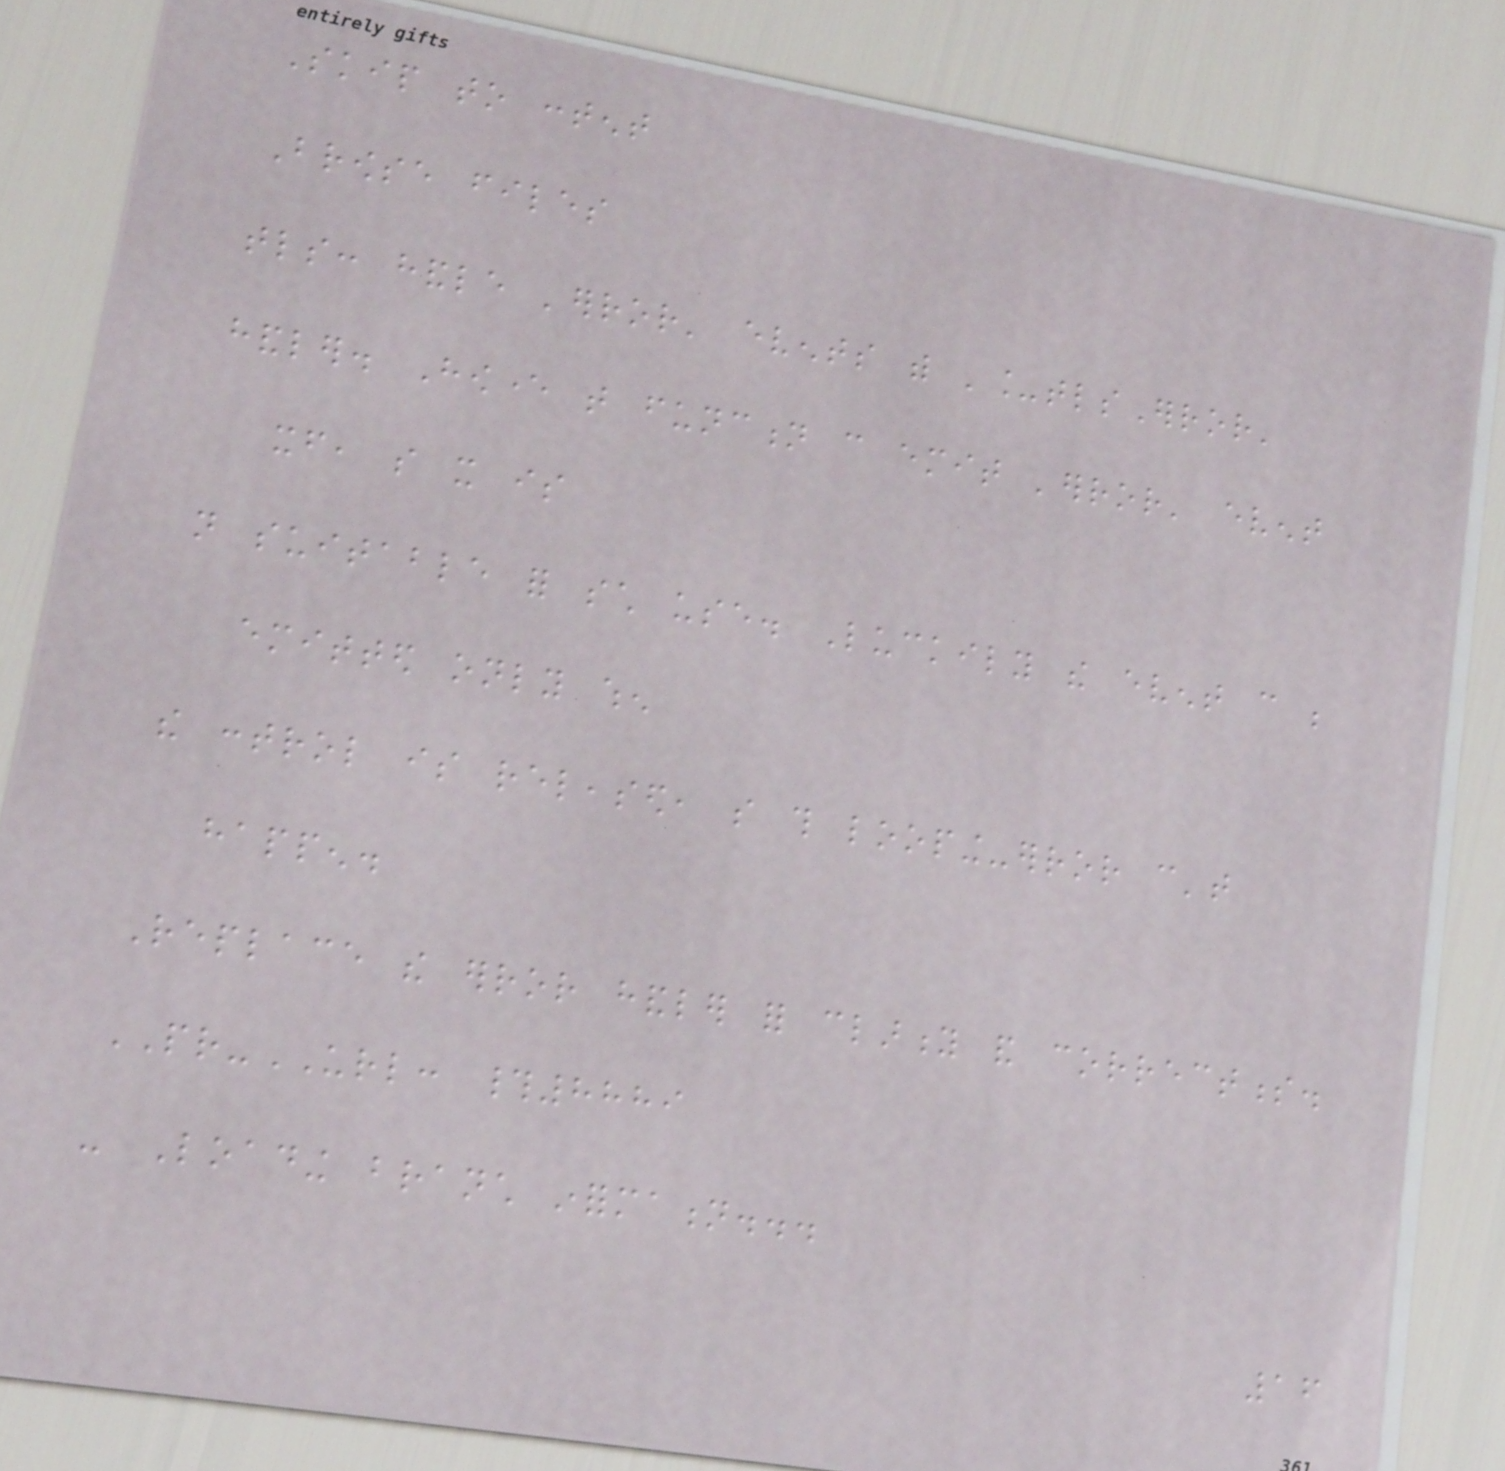Skip to content
Browse files
tls: handle 'error' events with '_tlsError'
handler. However that function can emit 'error' event
itself, so it is
not suitable for such use. Luckily the event can be
emitted only when
the control is released, so this looping-error can't
happen.
Replace the error handler for clarity and correctness.
PR-URL: #8889
- Loading branch information...
16
